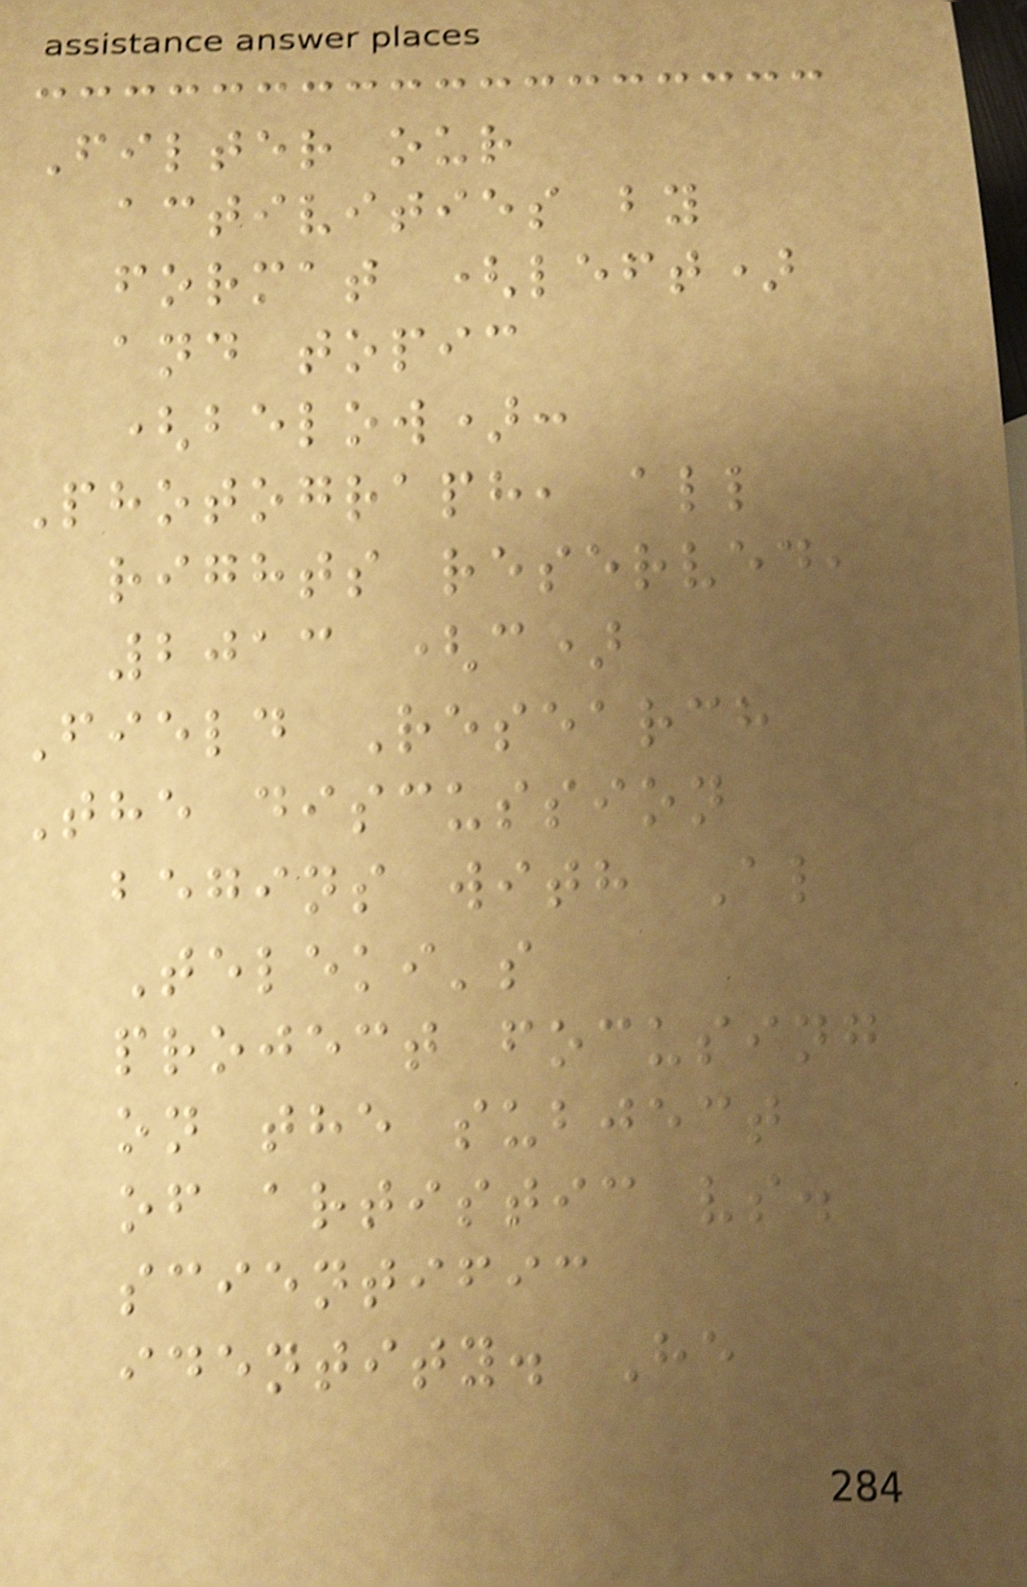Filter our
activities by
format (left)
and topic
(below):
Photograph, all
rights reserved,
2013 (c)
Field Research
The discussion
begins with Al
Teleki's
project focusing
on the subject
of artistic vs.
scientific
identity. He
